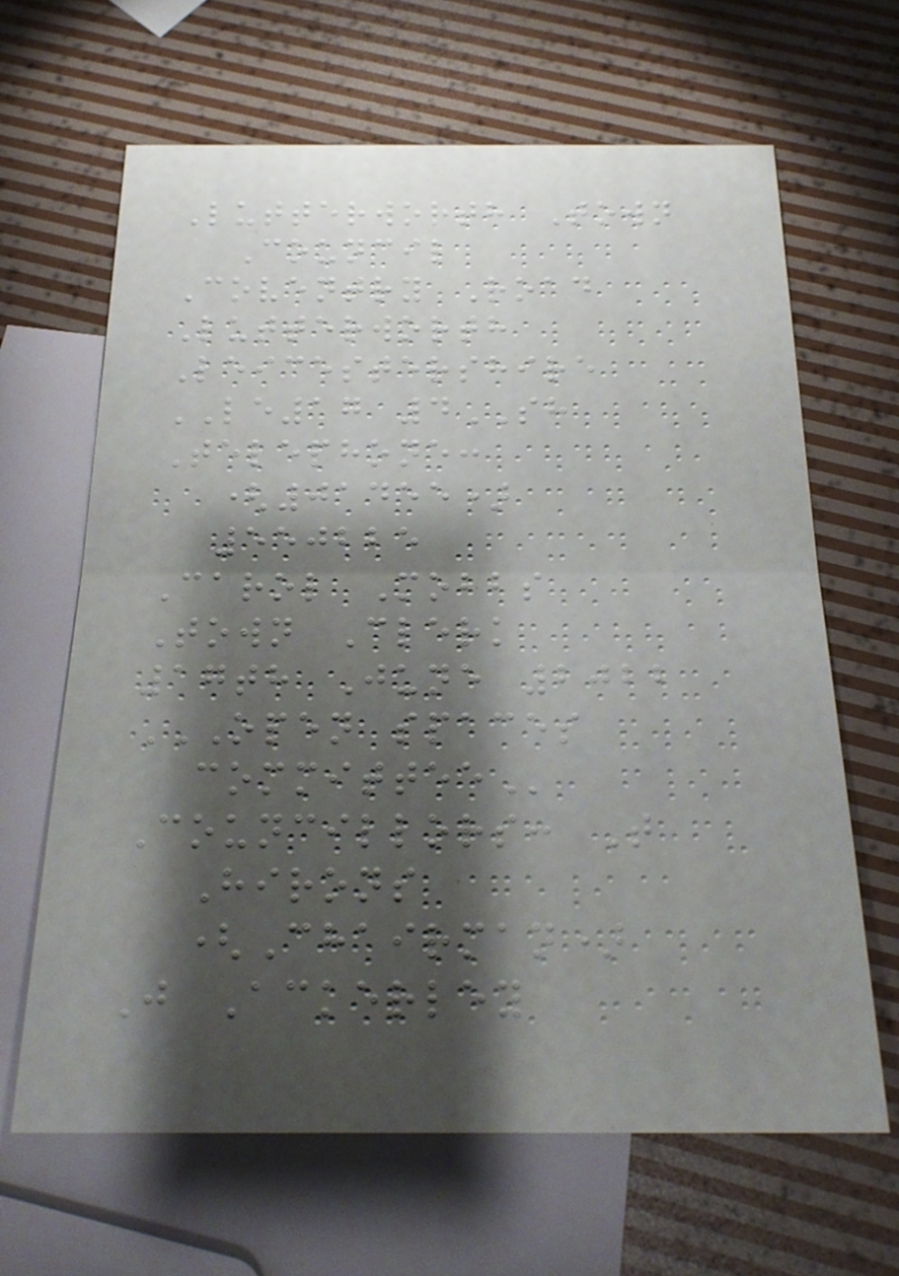Lutterworth Town
Council
Coventry Road
Lutterworth
Leicestershire
LE17 4SH
Telephone:
(01455)
550225
Carol Mobbs
Town Clerk
17th June 2022
OPEN SPACES
COMMITTEE
Councillors: T
Hirons
(Chairman)
J Ackerley
